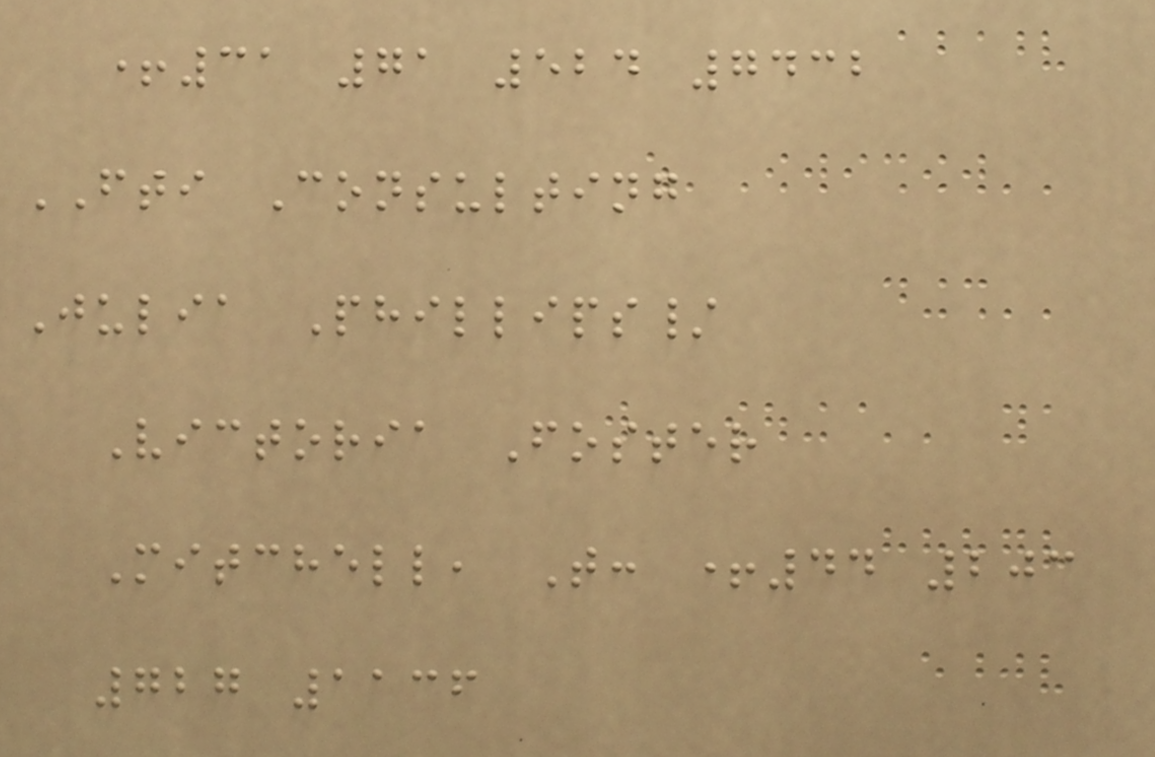+31 71 524 7432
FTI Consulting
Julia Phillips/
Victoria Foster
Mitchell, T: +44 203
727 1136
